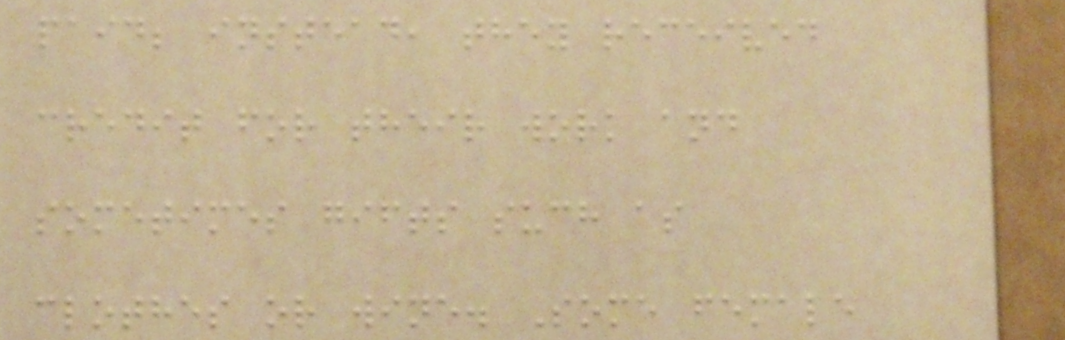paid; instead, they received
credit for their work and
sometimes gifts such as
clothes or wine. Some female
